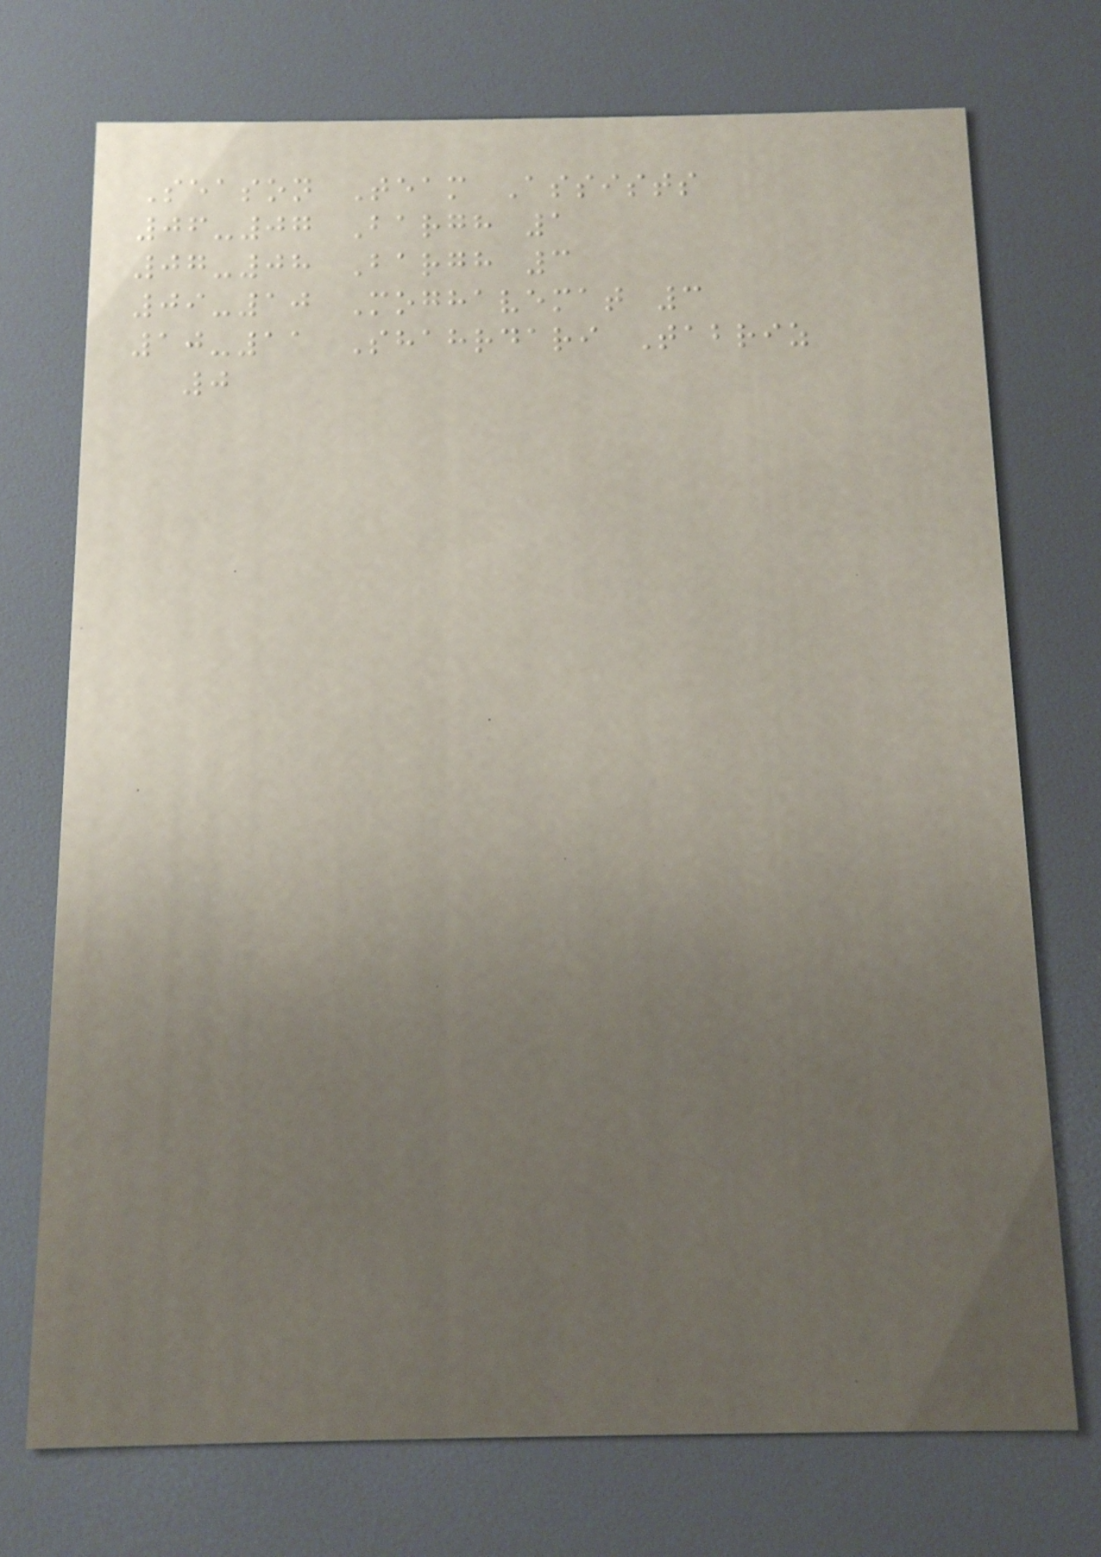Season Team Assists
06-07 Bargh 1
07-08 Bargh 3
09-10 Moghavemat 3
10-11 Shahrdari Tabriz
0
